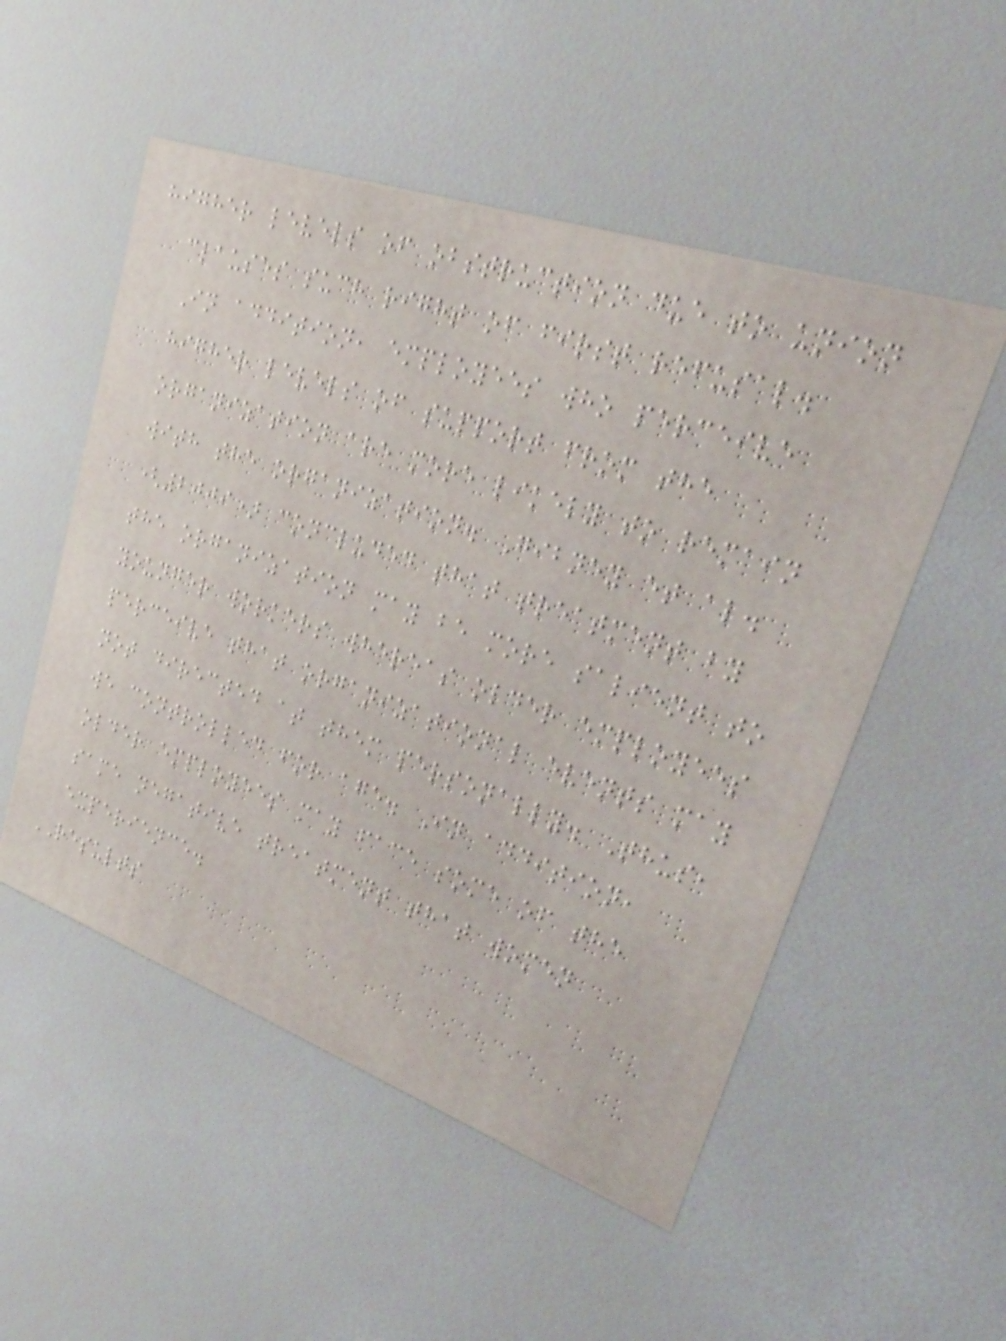higher levels of obstruction due to union
clauses such right of first refusal.
In addition, employees who perceive
higher levels of support from the
organization are more likely to remain
with the organization. Gibney et al.
(2009) concluded that treatment by
the organization may be more salient to
younger workers whereas older employees
perceive that organizational events may
not directed at them personally. Thus,
we controlled for age. In addition,
older employees may face some of the
same negative treatment that women
experience.
RESULTS
